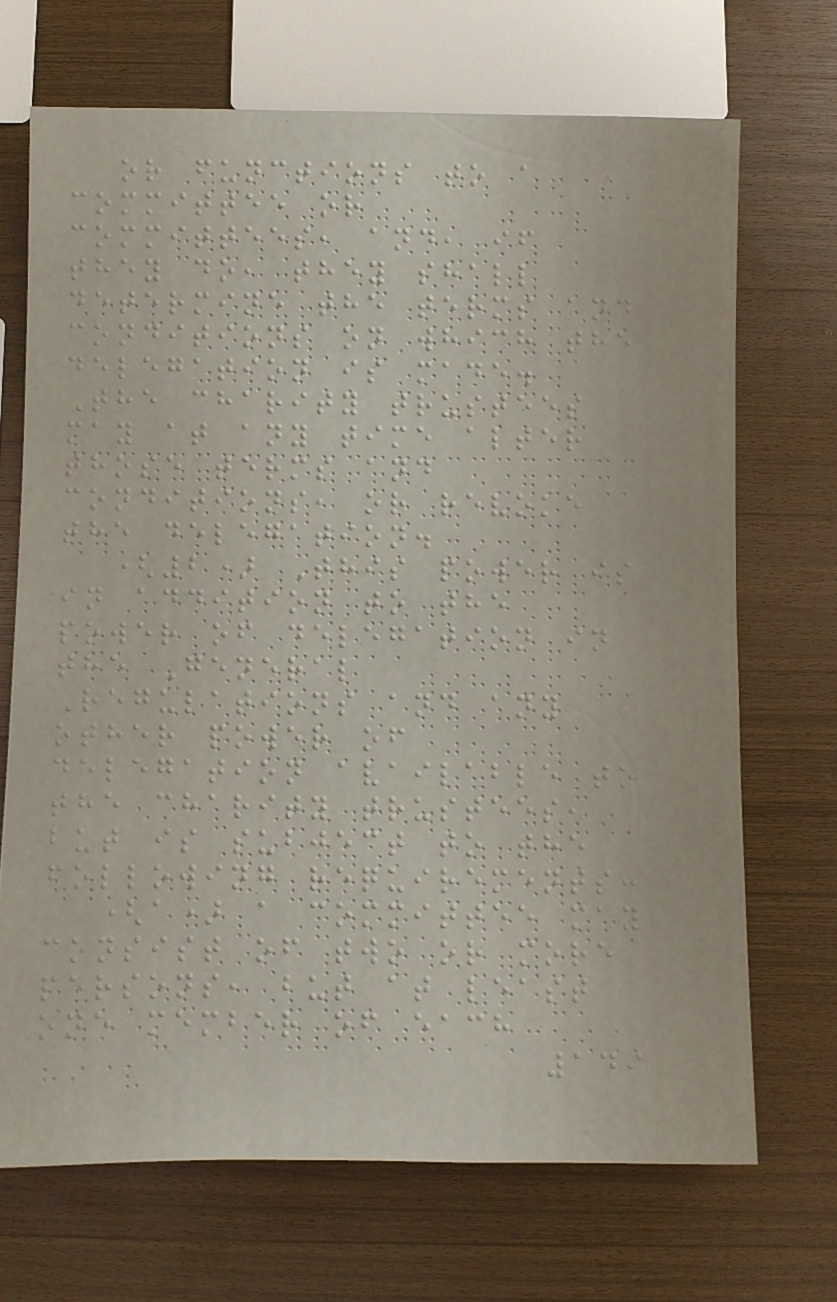or functions to a
committee or
committees, and, if
they do, they shall
determine the terms and
conditions on which the
delegation is made.
The charity trustees
may at any time alter
those terms and
conditions, or revoke
the delegation.
(2) This power is
in addition to the
power of delegation in
the General
Regulations and any
other power of
delegation available to
the charity trustees,
but is subject to the
following requirements:
(a) a committee may
consist of two or more
persons, but at least
one member of each
149
